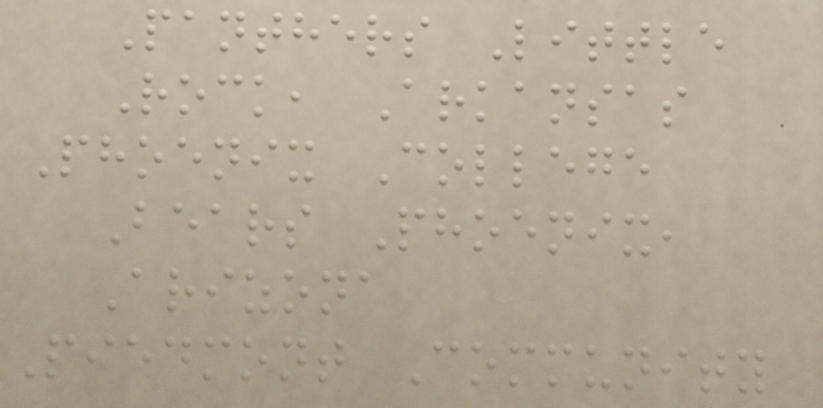Panthers Little
Rock, Arkansas
Phoenix College
Bears Phoenix,
Arizona
Piedmont Community
